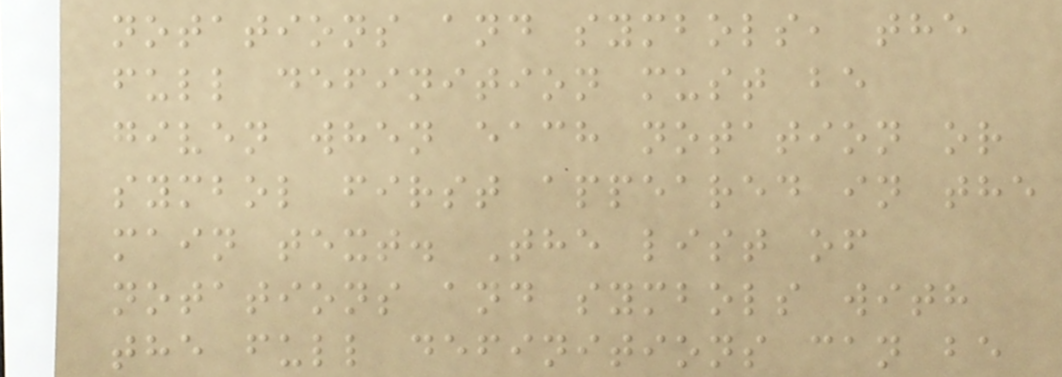notations and symbols, the
full definition must be
given when each notation or
symbol first appeared in the
main text. The list of
notations and symbols with
the full definitions can be
